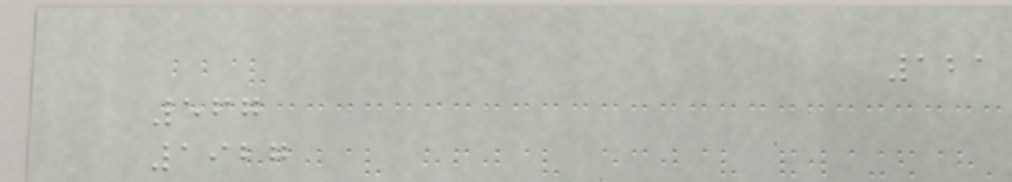121
567
1927
